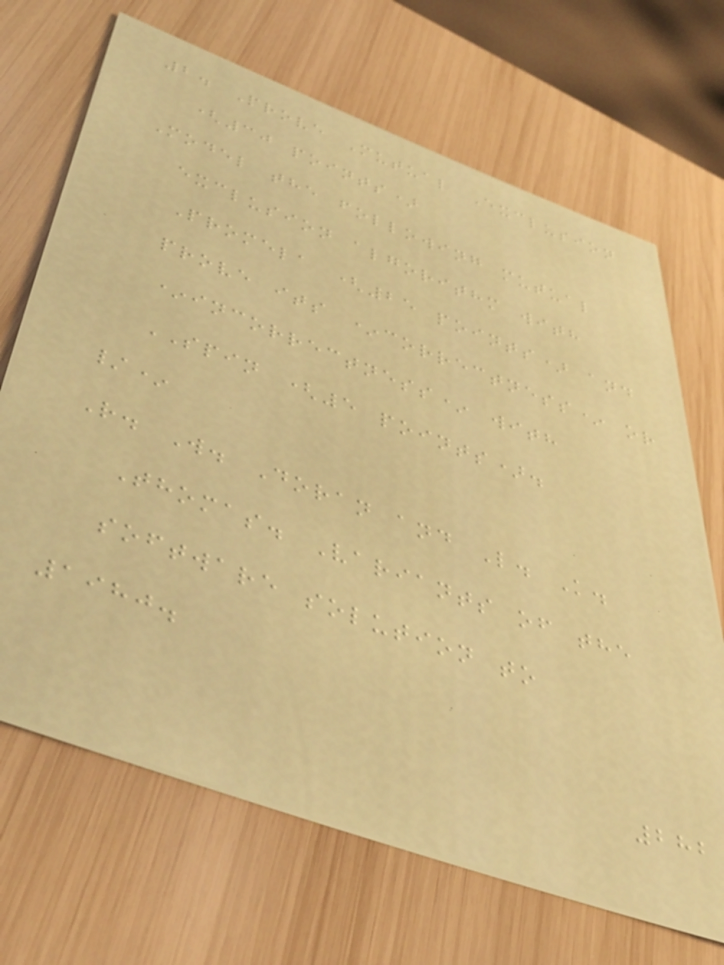2. Prove Mutual Exclusion
(30 points)
Model the following mutual
exclusion algorithm with
Promela (25 points) and
prove its *correctness* or
*incorrectness* with
SPIN (5 points).
/*
R. W. Doran and L. K.
Thomas. Variants of the
software solution to
1980.
282
